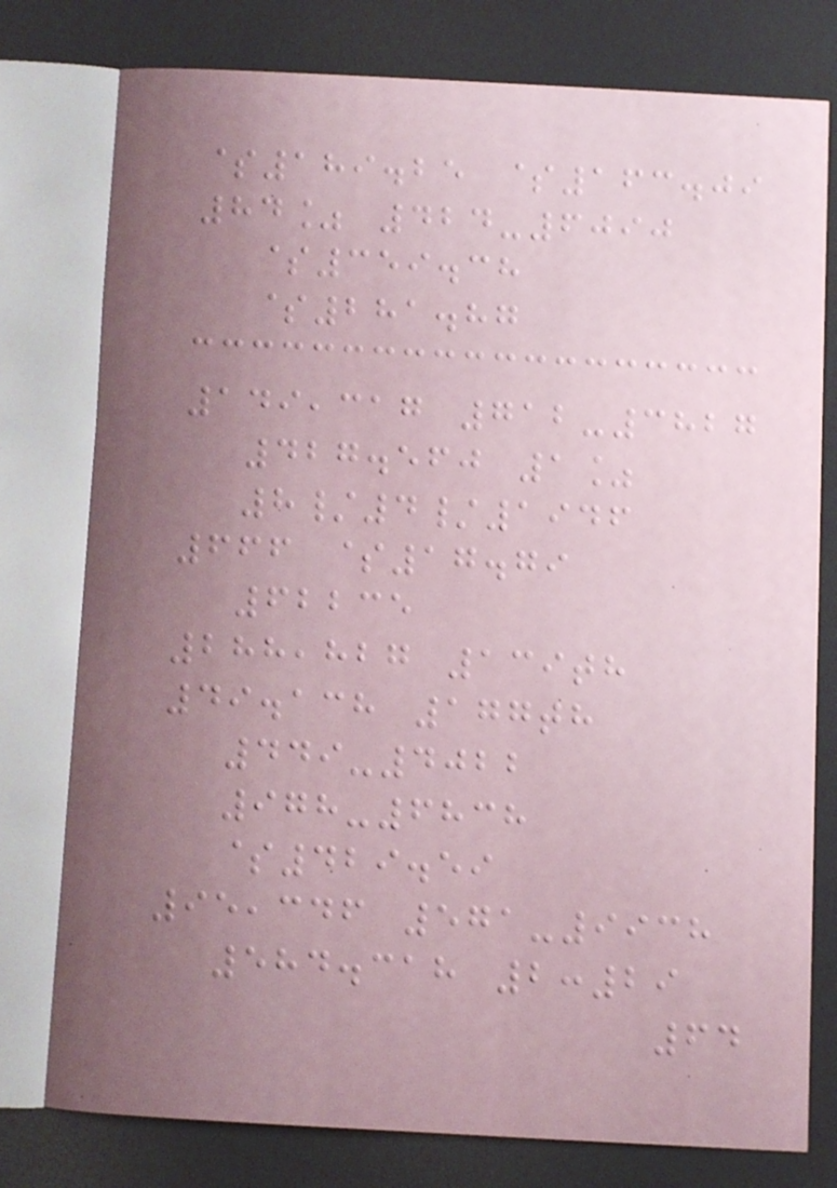$189.25 $163.09
84% 424-6090
$359.38
$281.87
149,317 712-3827
427.560 1%
8/4/1946
666 $17.79
62235
288,827 139th
49.138 177th
449-4022
978-6838
$429.59
95,346 571-9938
584.318 2:29
64
